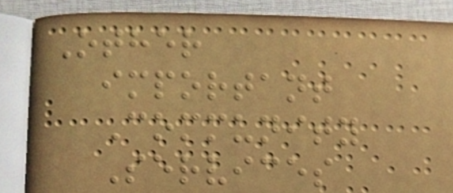Other
important
Community
Services
